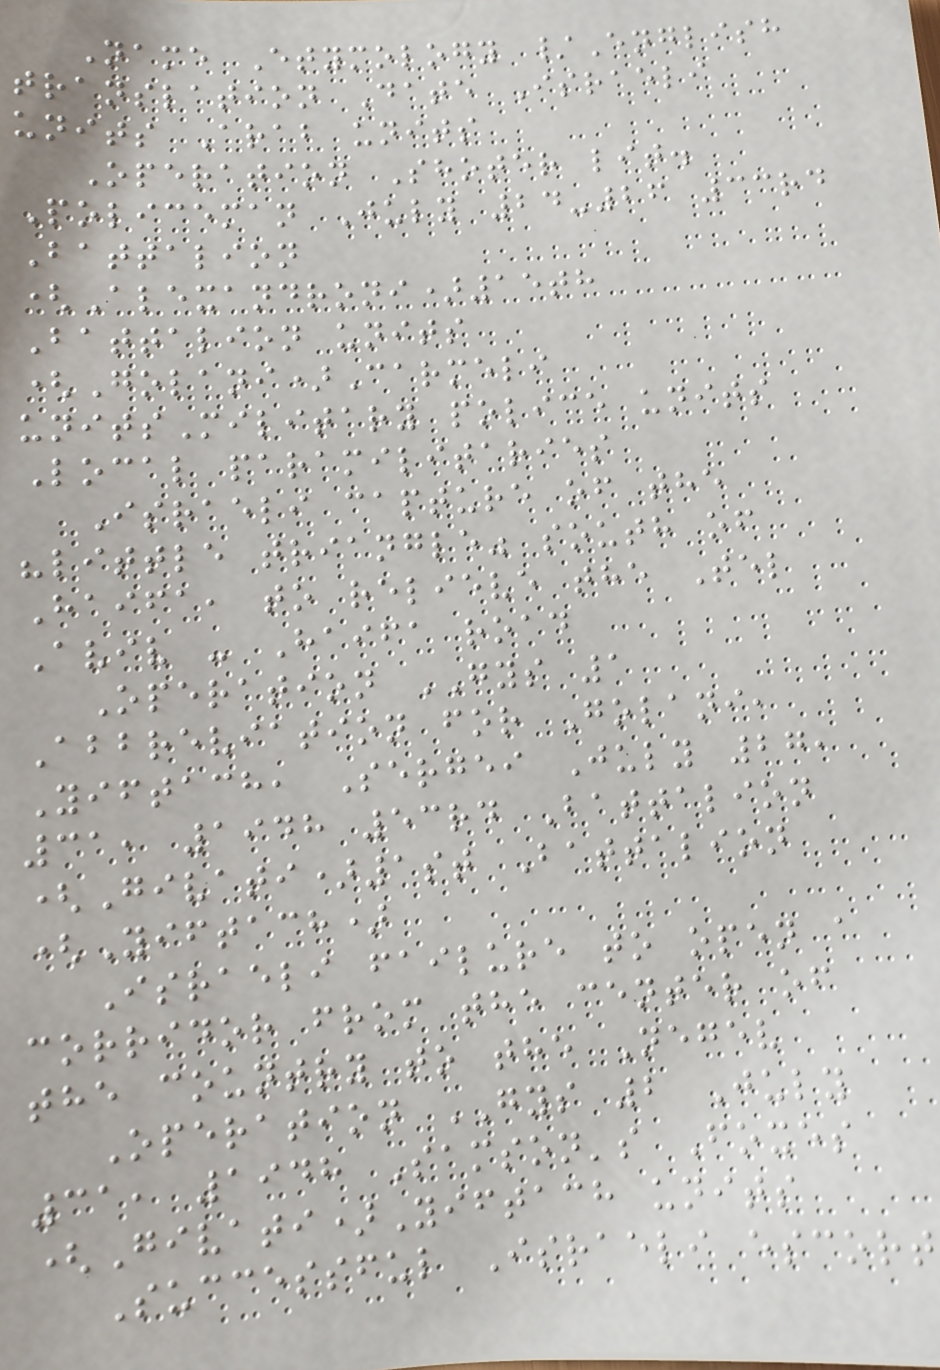Name Etymology /English
translation Date Israeli
units Arab units
Operation Shoter lit.
Policeman July 24-26 33rd
Battalion
(Alexandroni)15th
Battalion units
(Golani)Carmeli
unitsMilitary police units
Local paramilitaries
Israeli capture of the
"little triangle" south of
Haifa, to relieve the Tel
Aviv - Haifa road
Operation GYS 1
Abbreviation for Golani,
Yiftach, Sergei July 27,
31, 1948 53rd Battalion
(Givati)1st Battalion
(Yiftach)
Israeli failure to open a
corridor from the center of
the country to the Negev
Operation GYS 2 July
31, 1948 Samson's Foxes
(Givati)Yiftach units
Successful Israeli escort
